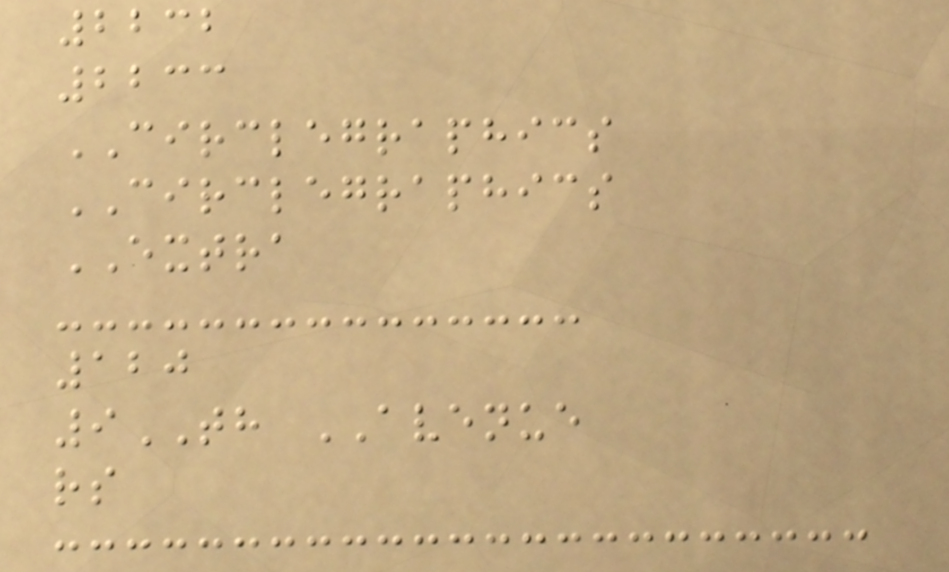2232
2233
CIRCLEGRAPHICS
CIRCLEGRAPHICS
EXTRA
120
9TH AVENUE
rs
